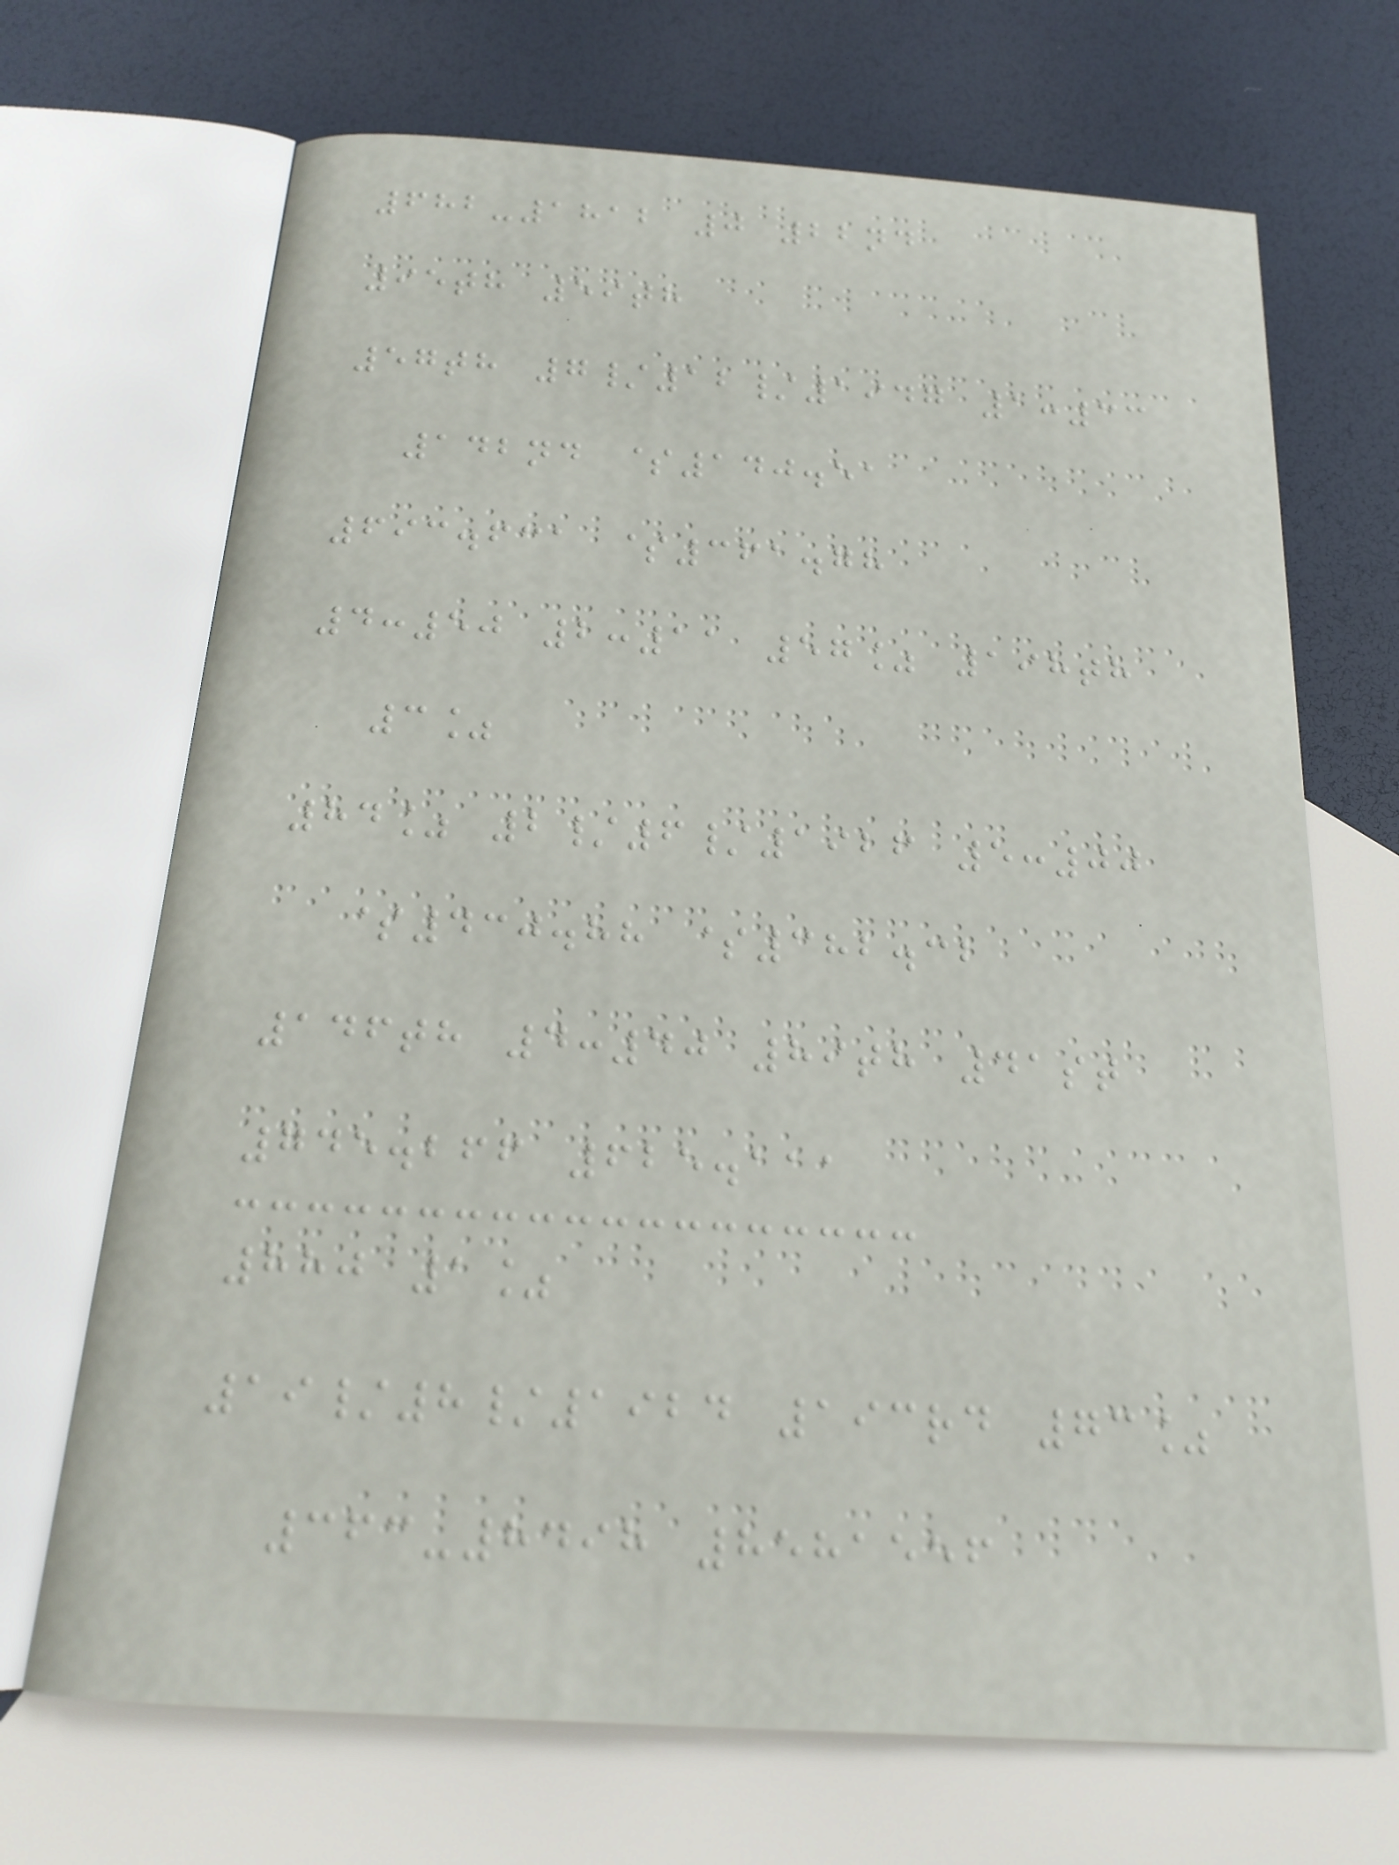682-1812 0 22nd
95th 59th
57th 7/12/1947 1:33
142nd $140.51
693.631 $361.78
4:50 2:11 57% 198th
3%
84% 2/6/1926 5:00
$430.88 $382.32
146th 4:40 89th 41st
745.266 625.111
880 1%
19/8/1924 193rd 73%
363-8498 8581556
